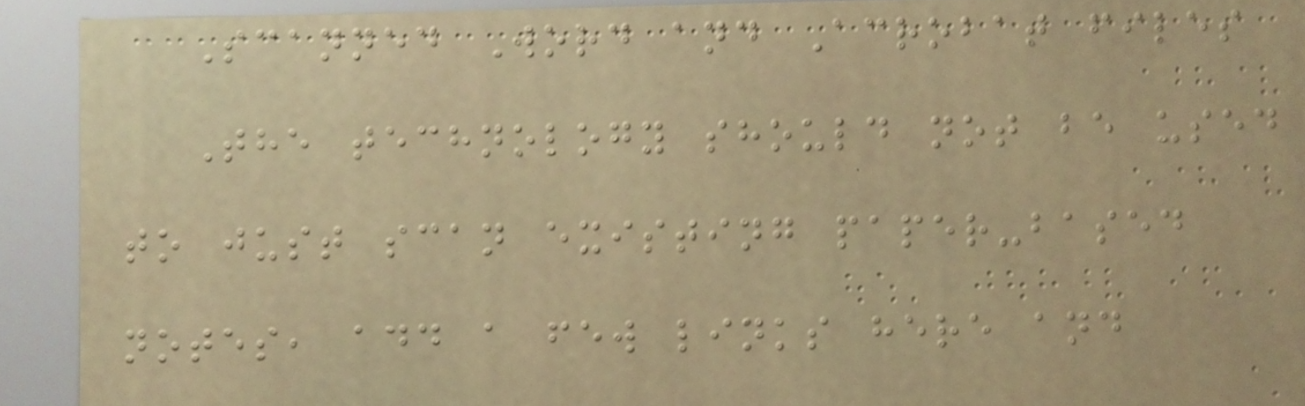Scanned Word and Acrobat files
The technology should not be used
to just scan existing paper-based
notes, add a few links here and
